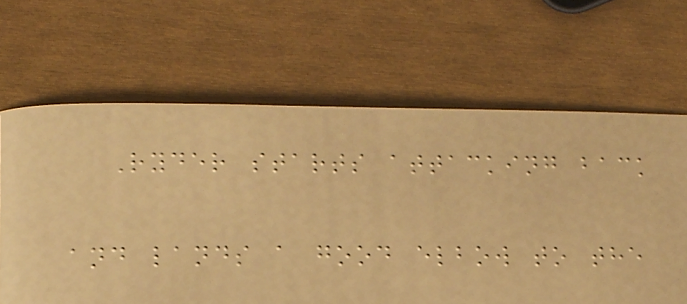Ryder starts attacking back
and lands a good elbow to the
